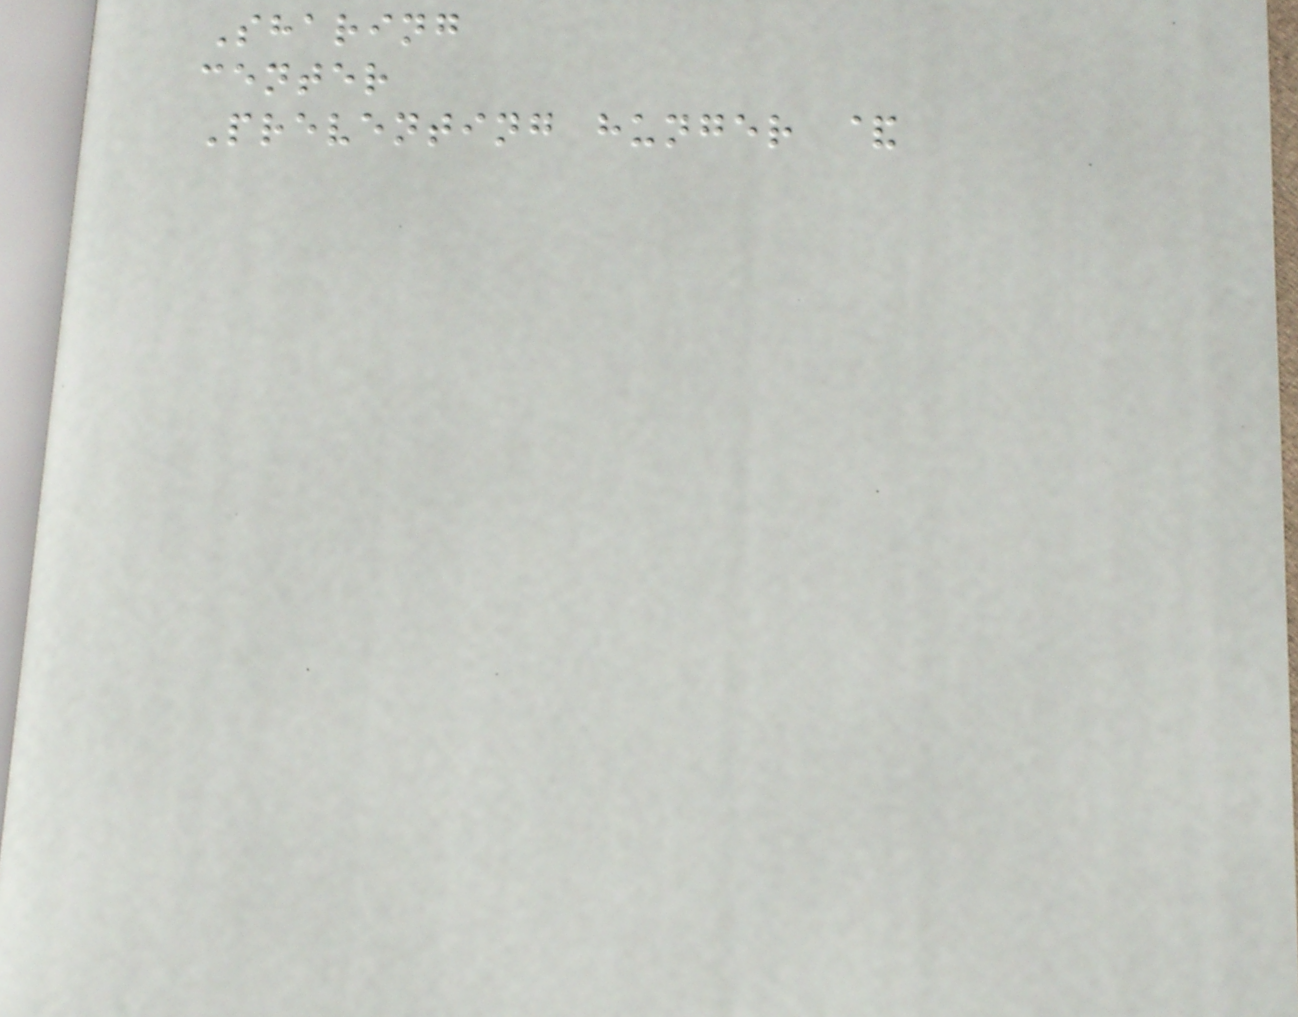Sharing
center
Preventing hunger &
